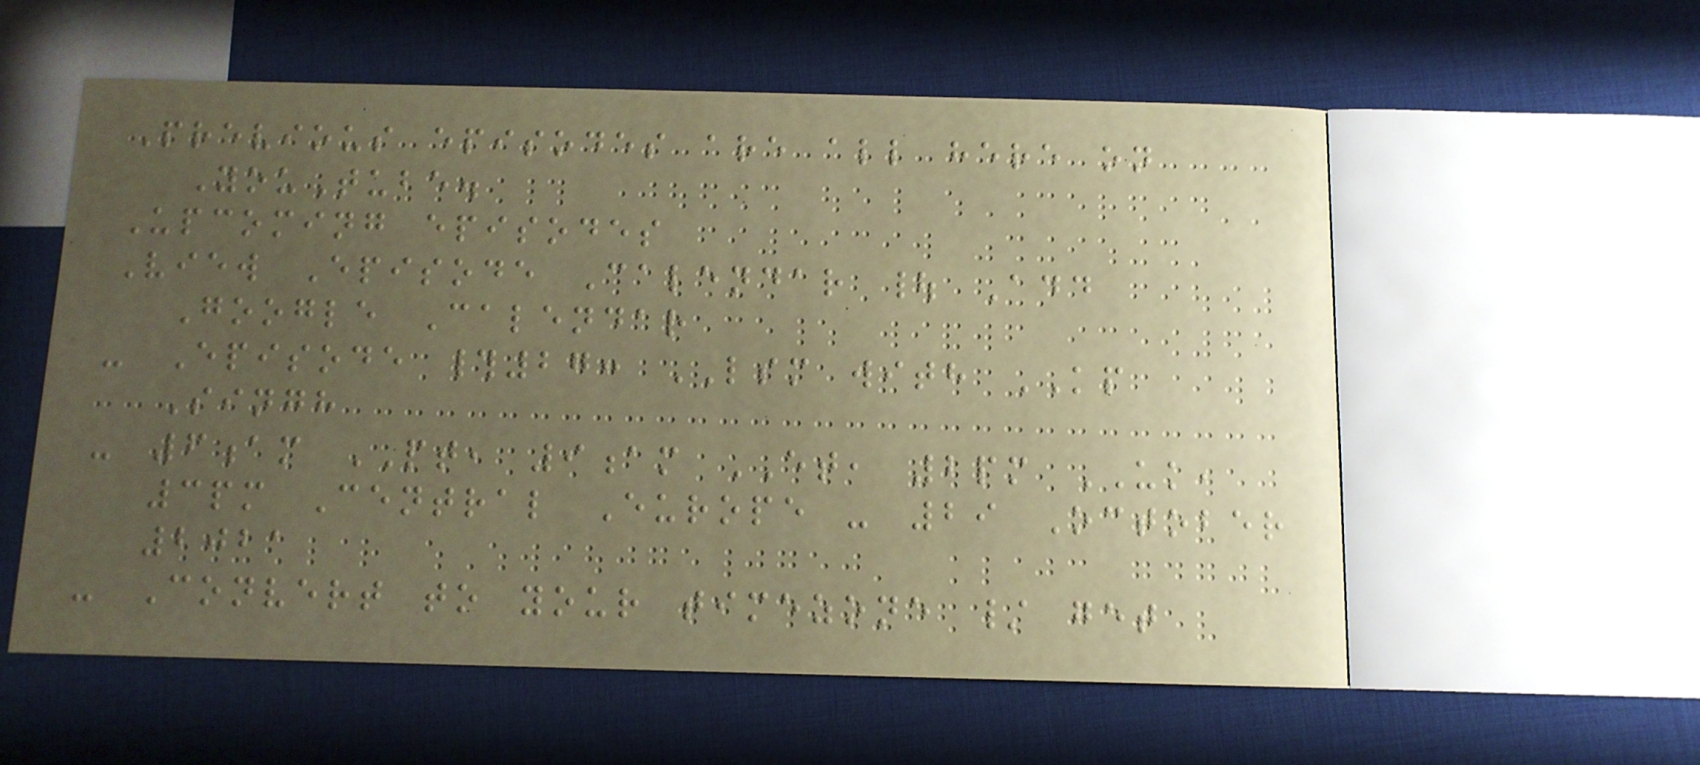Previous episodes are all here on
YouTube.
Upcoming episodes
View Episode Calendar | Add
Google Calendar
- Episode #27: LSM with KP
Singh
- 6am PT, 9am ET, 2pm UK,
3pm Central Europe - 29 October
2021
- Convert to your timezone / get
